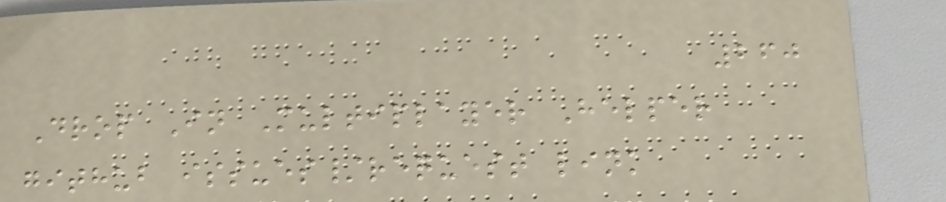260
Drop In Multiplayer Helper
github issues/request link
